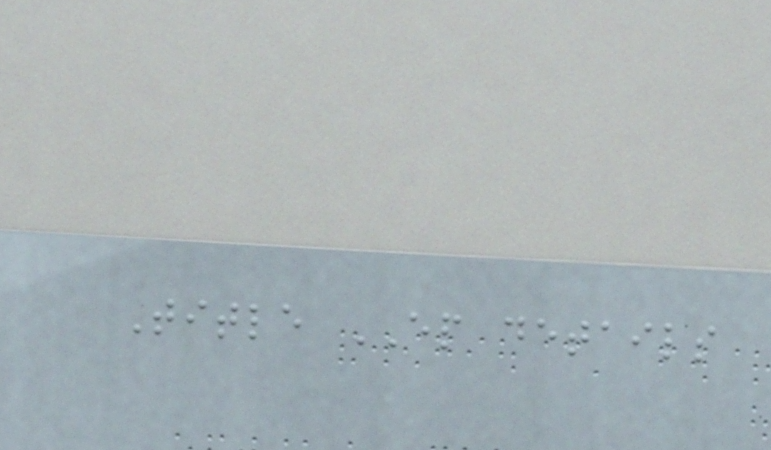Title EP details
